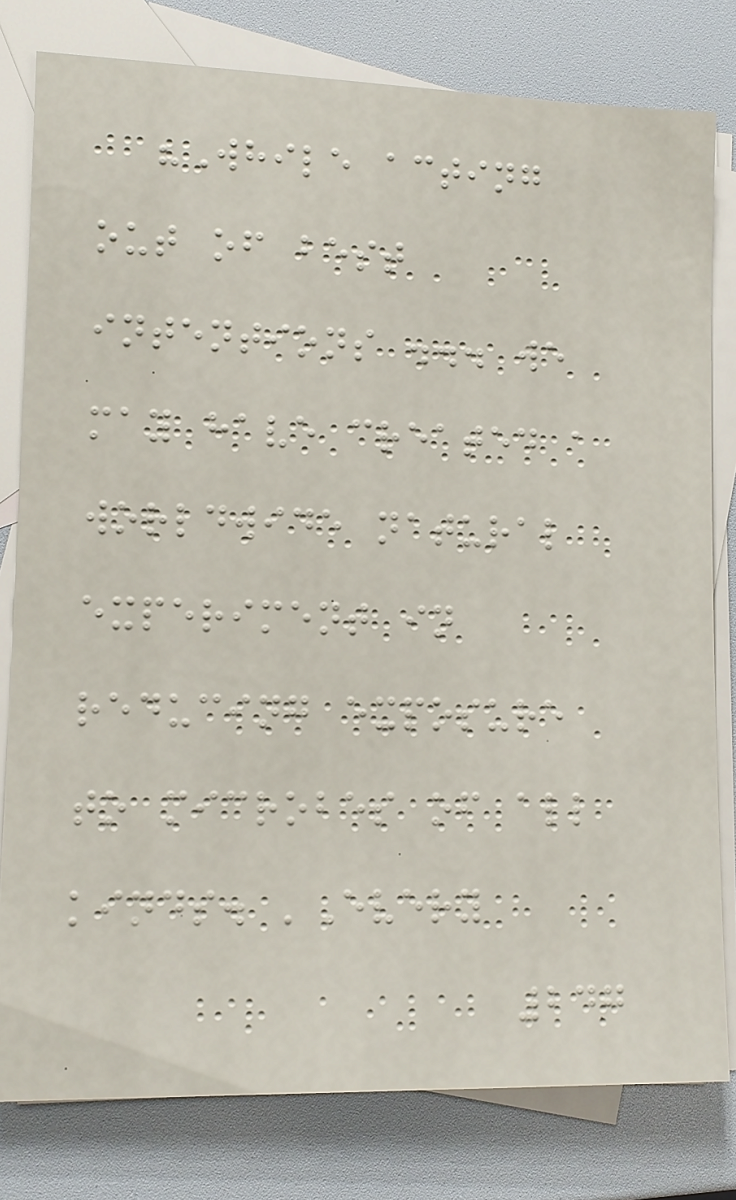"While acting
out of best
intentions ... we
may have created a
worldwide natural
experiment in
reducing exposure
to microbes of all
kinds. 'Every
247
